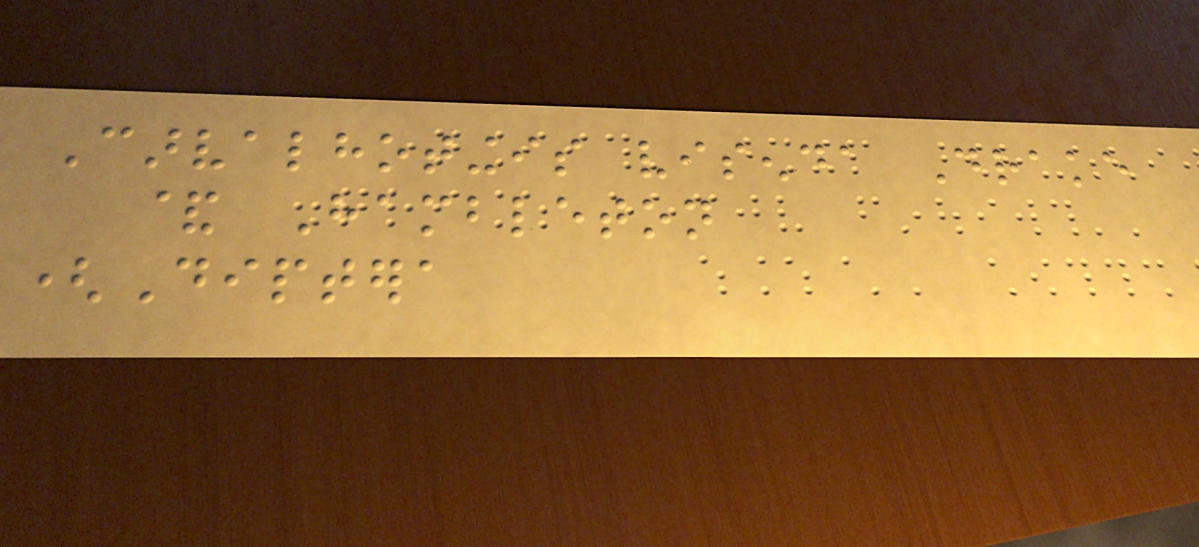Carvalhotingis visenda Drake
& Hambleton
(Diptera
